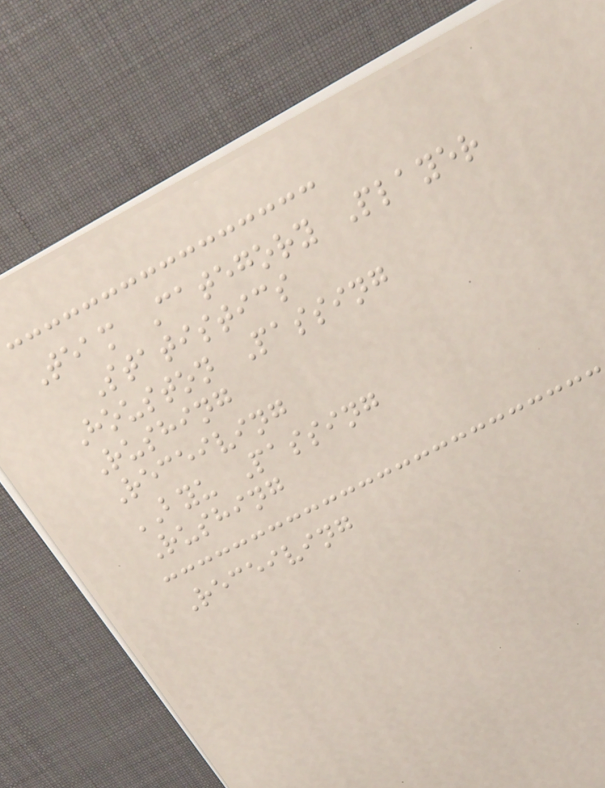Team Category Player
Statistics
Houston Passing
Rushing
Receiving
BYU Passing
Rushing
Receiving
